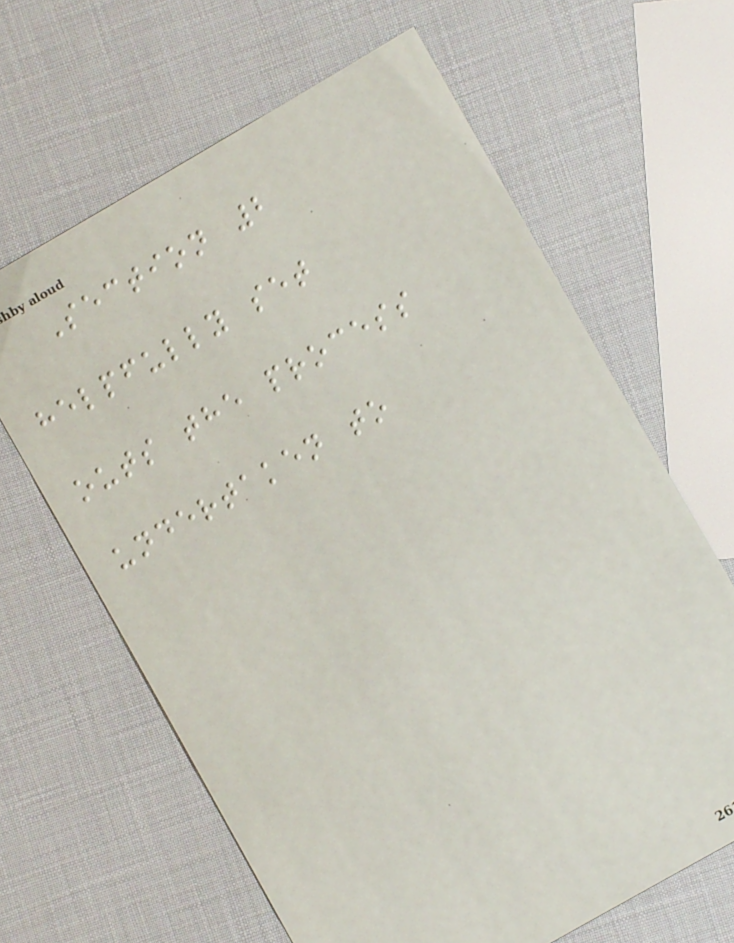Section 2
helpfully set
outs the process
undertaken to
